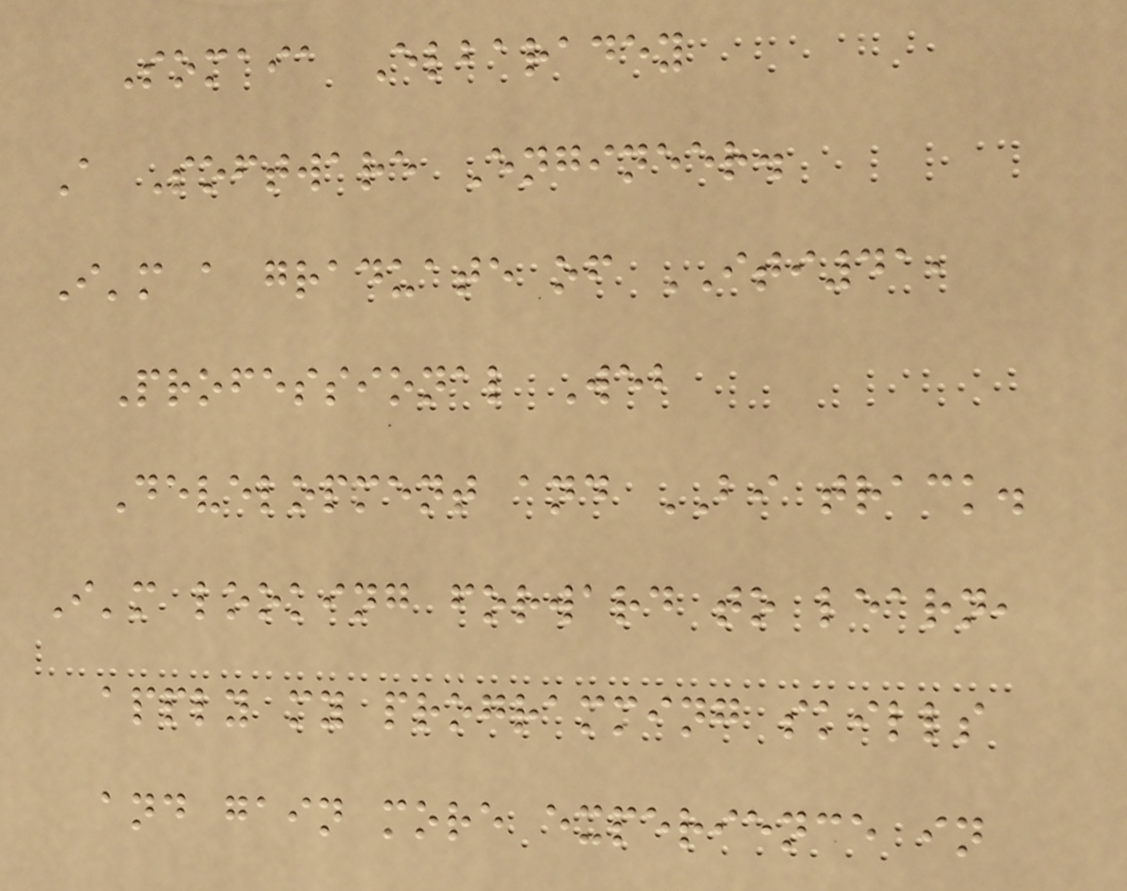Somaia Elbaradey
A Software Engineer.
I'm a graduate of ITI41,
Professional Web
Development and BI track.
I'm looking forward to learn,
apply my programming skills
and gain more experience in
